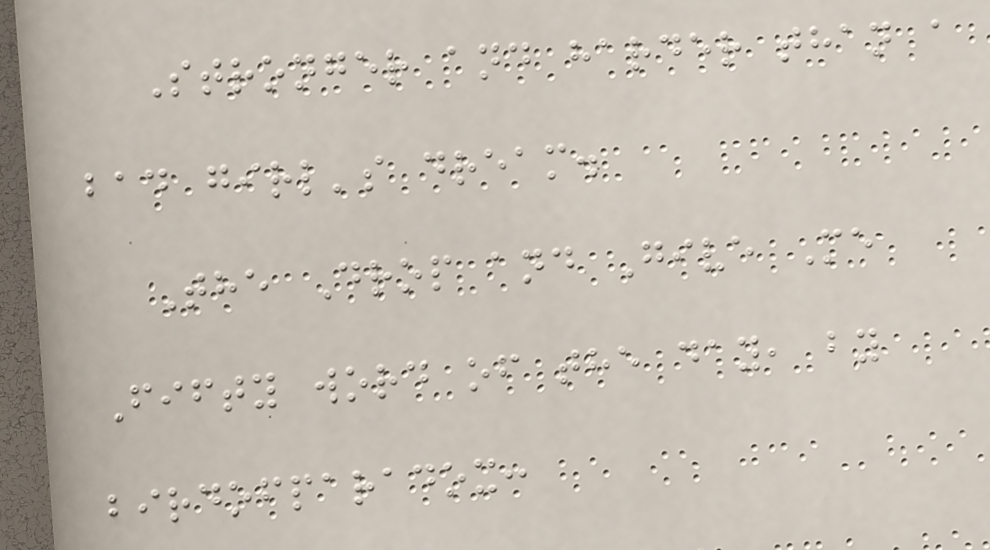Stronger and harder than a
bad girl's dream.
The Drop and Give Me
Fifty word of the day, by
birdofparadox:
